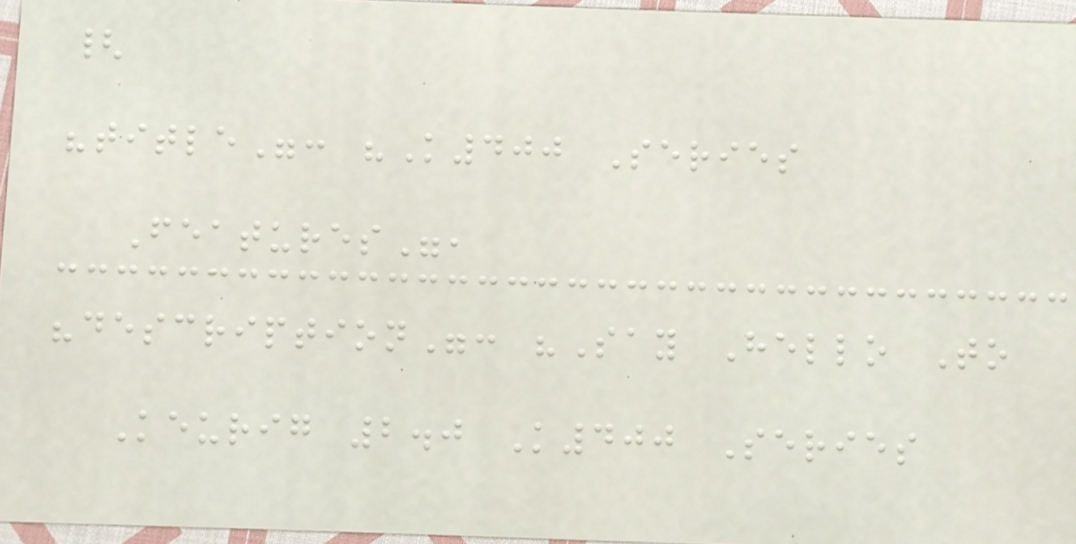{
"title": "K400 Series
Features",
"description": "Say Hello To
Keurig 2.0 K400 Series
